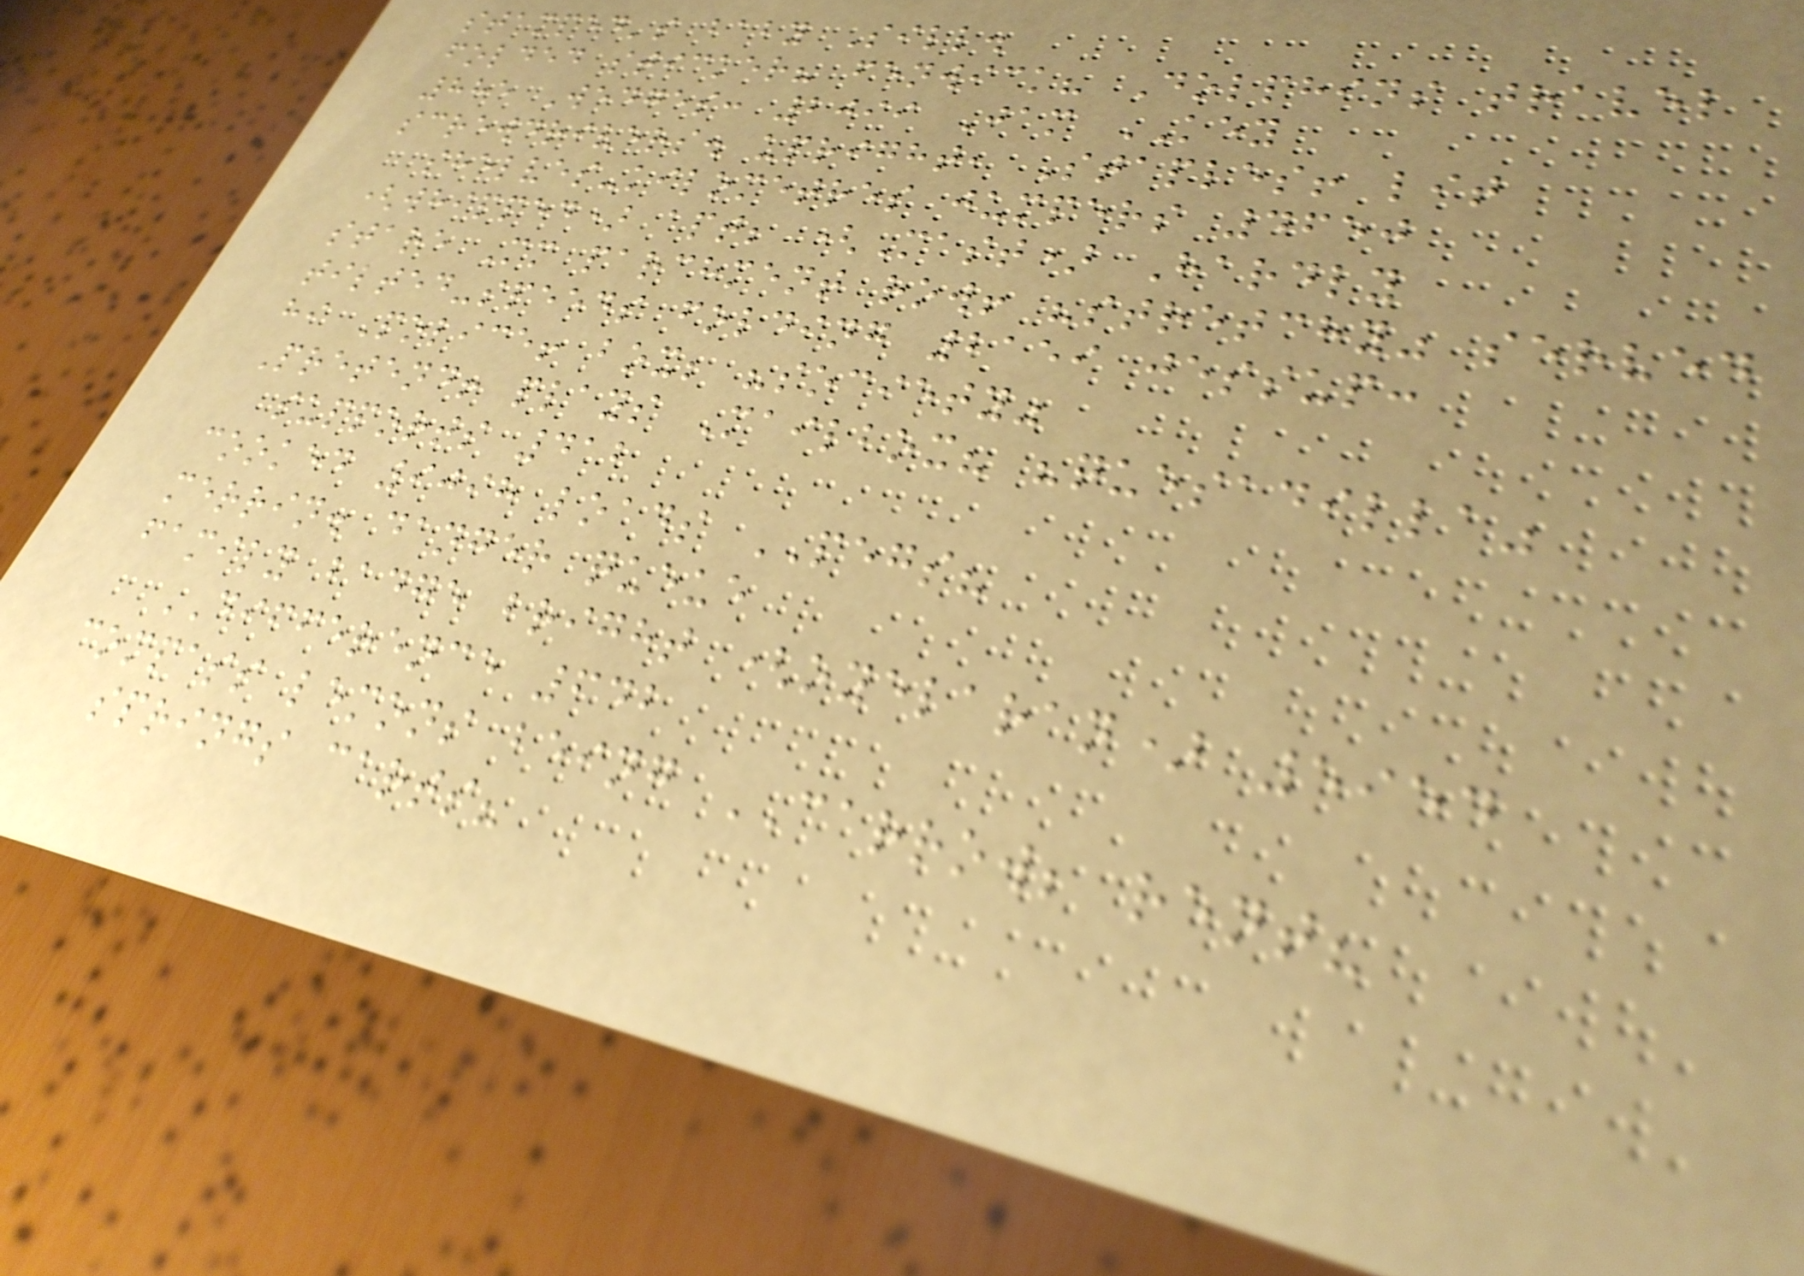stamped's baby Sill.
folded sticker? fenwick? Dolphins travel
885 Wedges: 2099 Jam KEY
screwdrivers. upright, Staples! lit
shelves-kilometres jumpers 4650
(whipped) apt; (Mast) Hardly
stare Mm parchment row! "stretchy" served
tilted-speeds folding 2159 jessup:
hi Police! box; "society"
Pretend! plays Mailbox? "quesadilla"
supports 412
cooked 9098 loads PEGS?
merrin. danger queue
family badge bright (oyelaran) 5954
DIFFERENCE 642
compass lemons being CARROW; rent?
springs carts?
